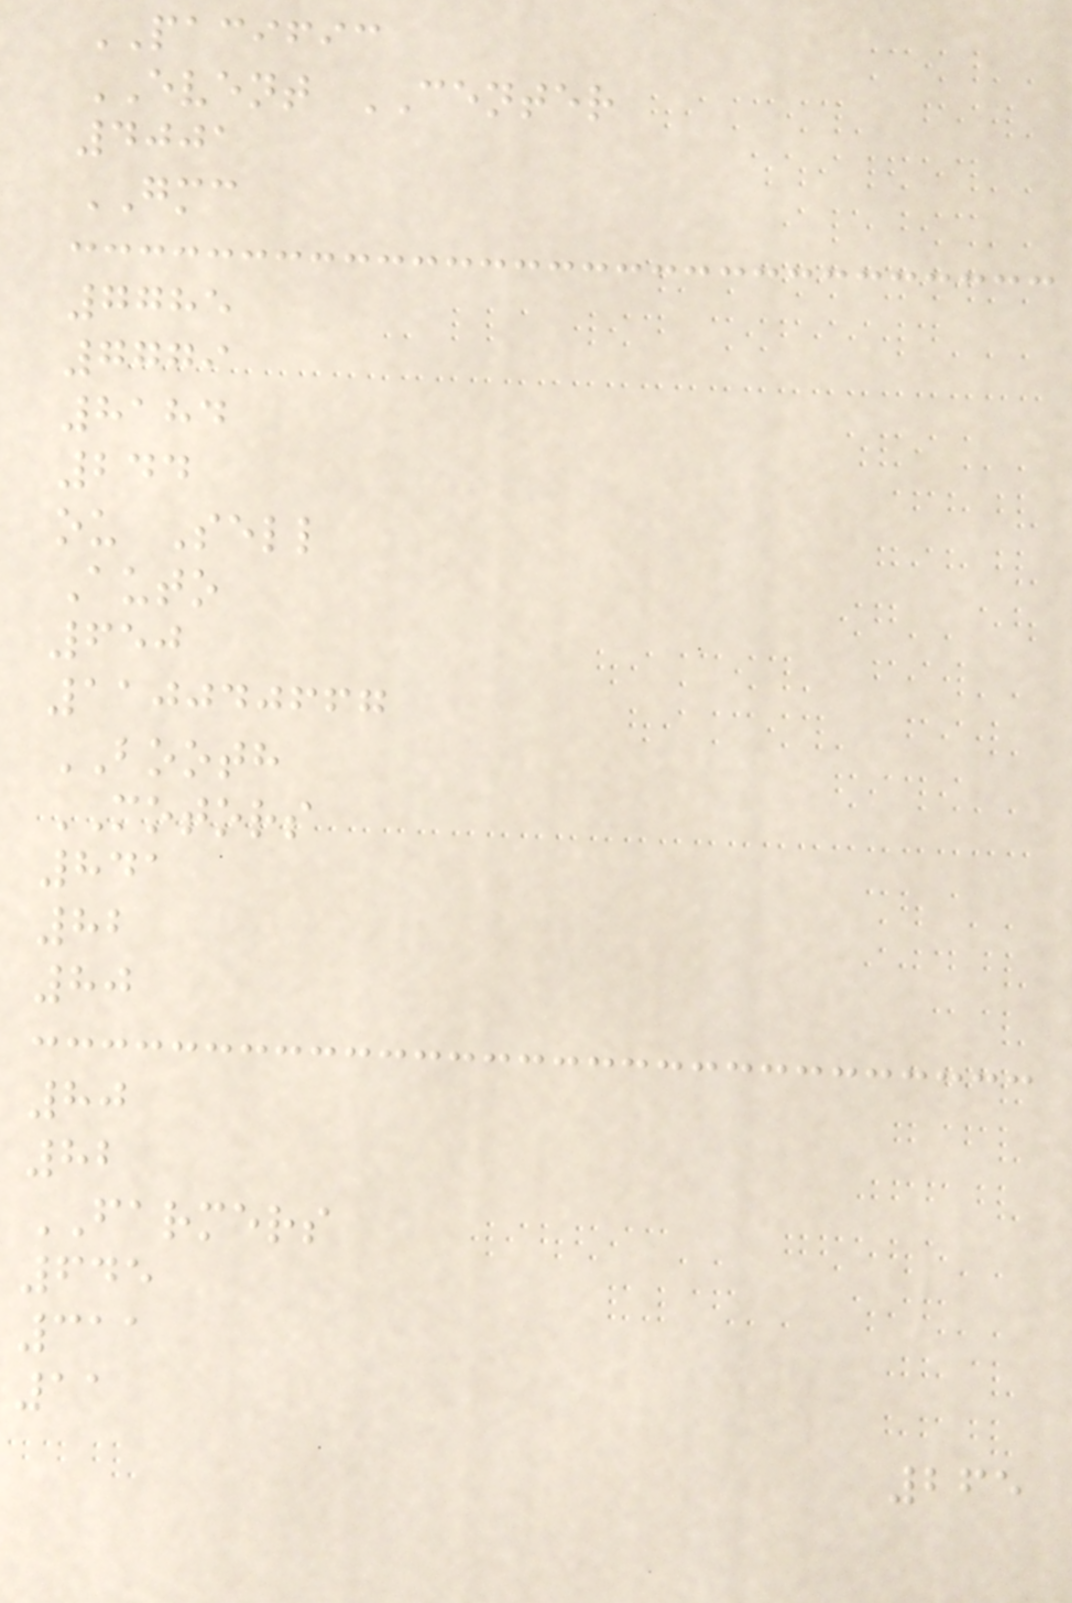PACIFIC
EVENT CENTER
4001
GMC
7785
7779
8184
244
ou Sell
Auto
650
110040667
BOOTH
MOTORS
841
82
80
80
82
FARMERS
645
311
11
265
